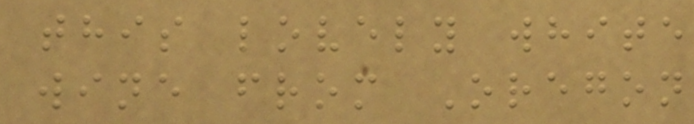this lovely white
wine from Oregon
